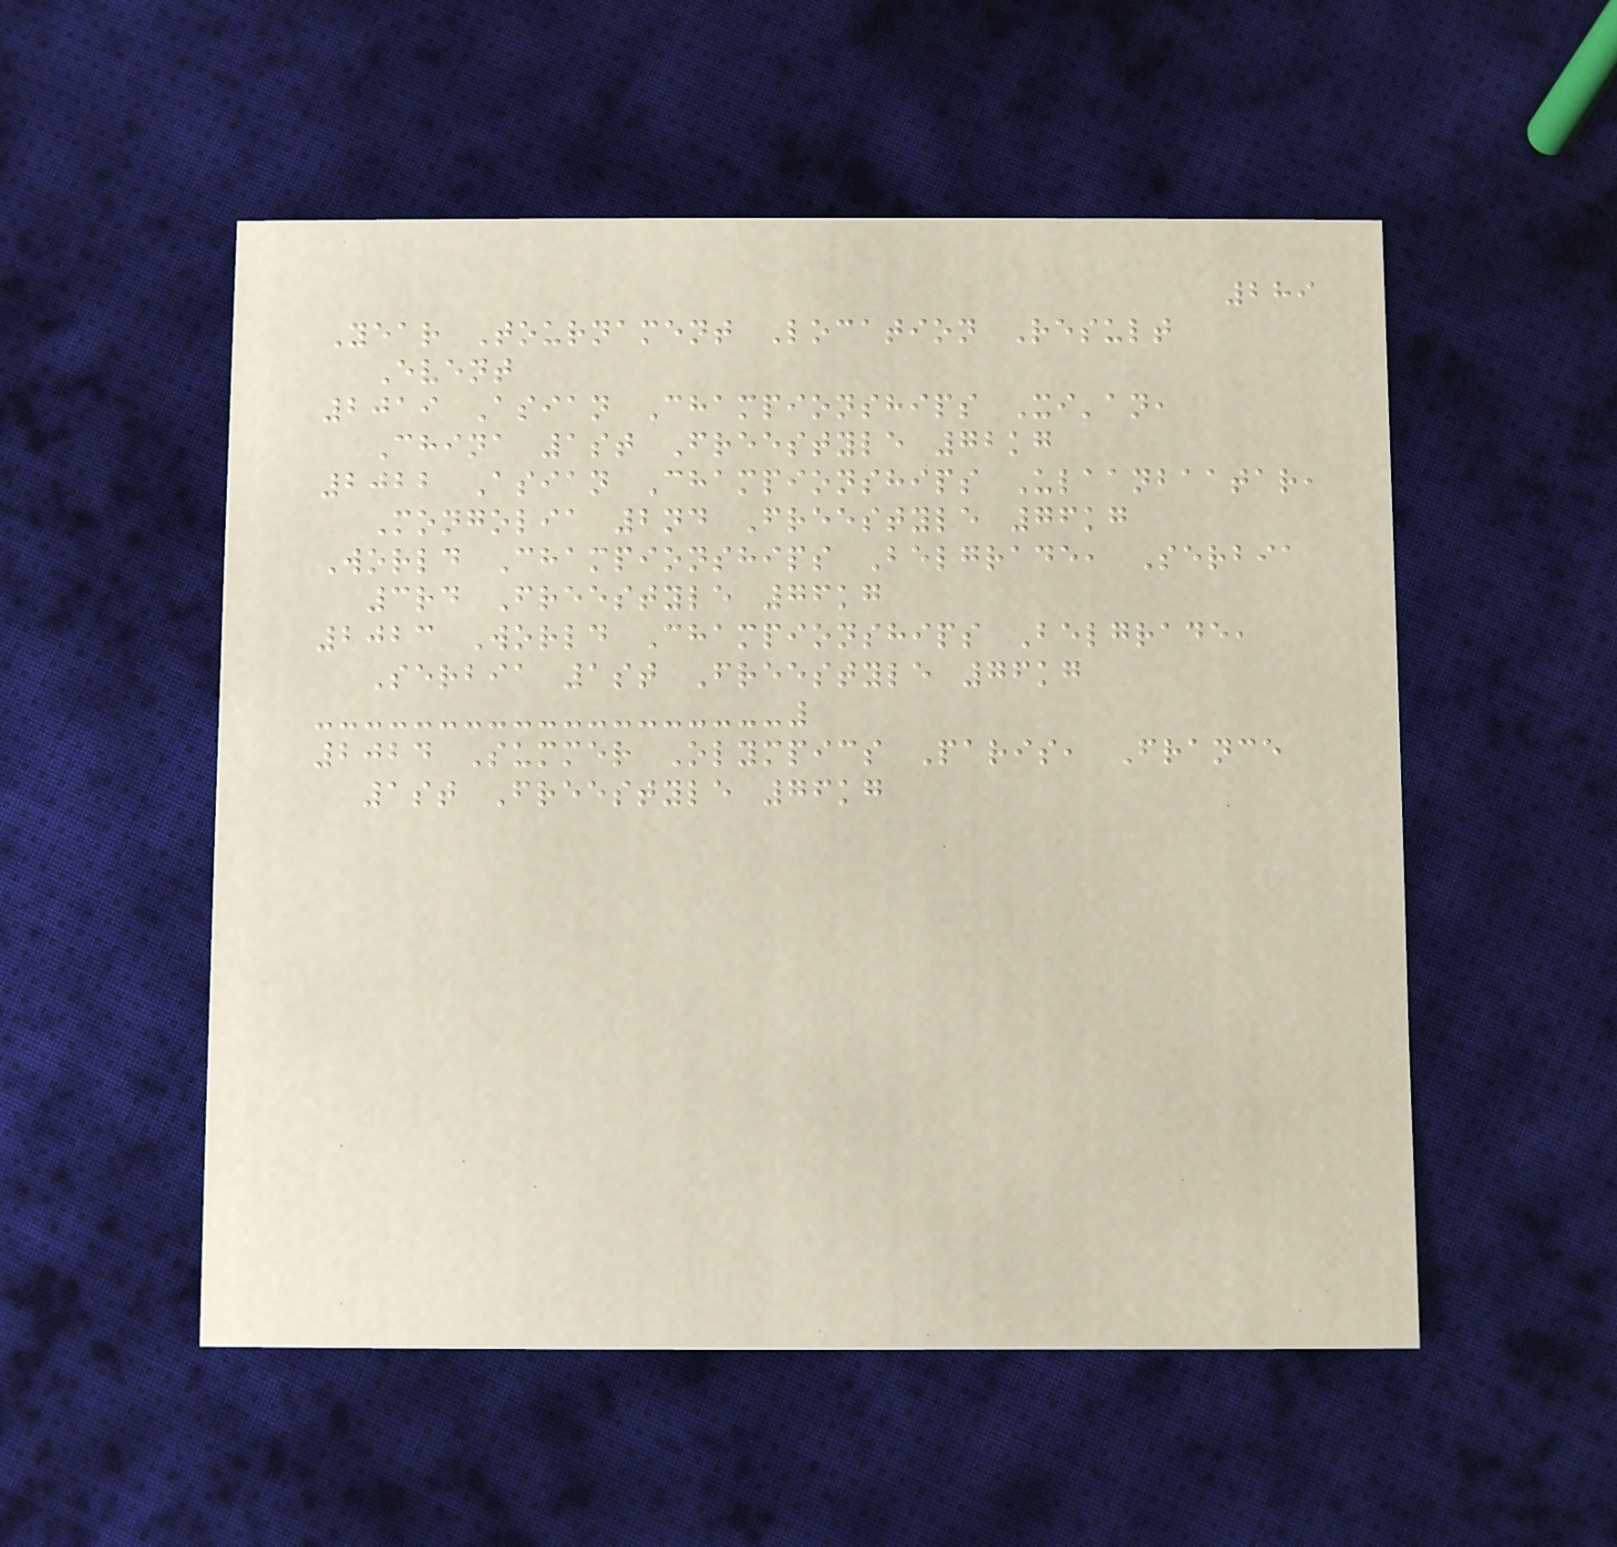289
Year Tournament Location Result
Event
2019 Asian Championships Xi'an,
China 1st Freestyle 72kg
2022 Asian Championships Ulaanbaatar,
Mongolia 2nd Freestyle 76kg
World Championships Belgrade, Serbia
3rd Freestyle 76kg
2023 World Championships Belgrade,
Serbia 1st Freestyle 76kg
2024 Summer Olympics Paris, France
1st Freestyle 76kg
